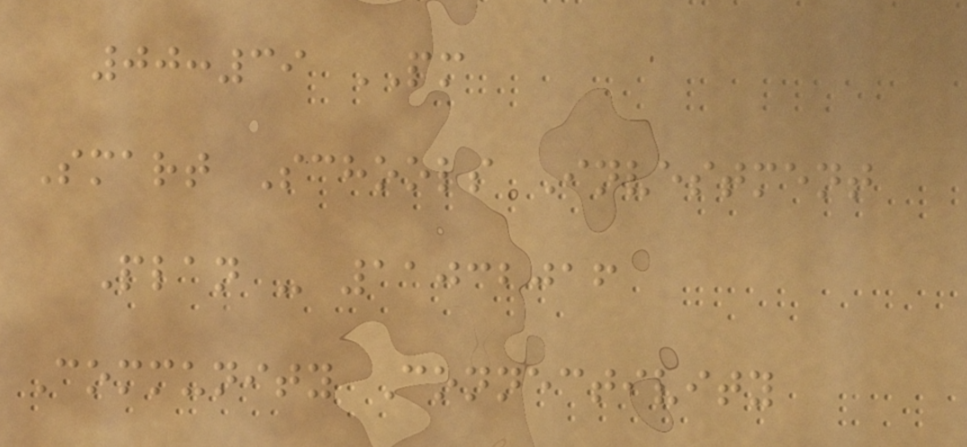00:39 PM
Smart Schools Investment
Plan - 11032016
Community Connectivity
